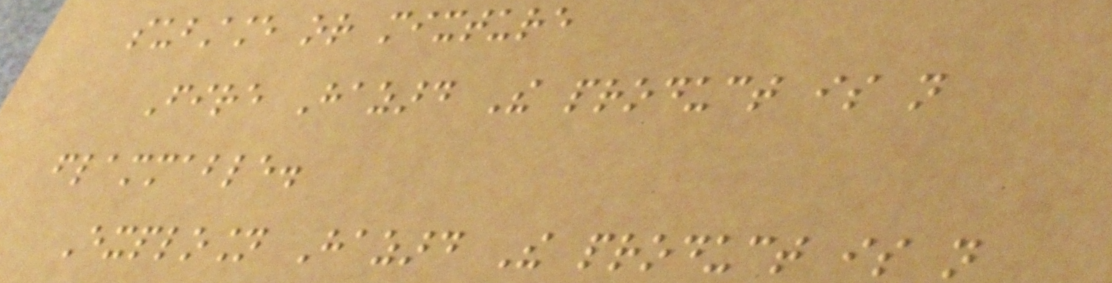substance or mixture
Fire Hazard The product is not
flammable.
Explosion Hazard The product is not
